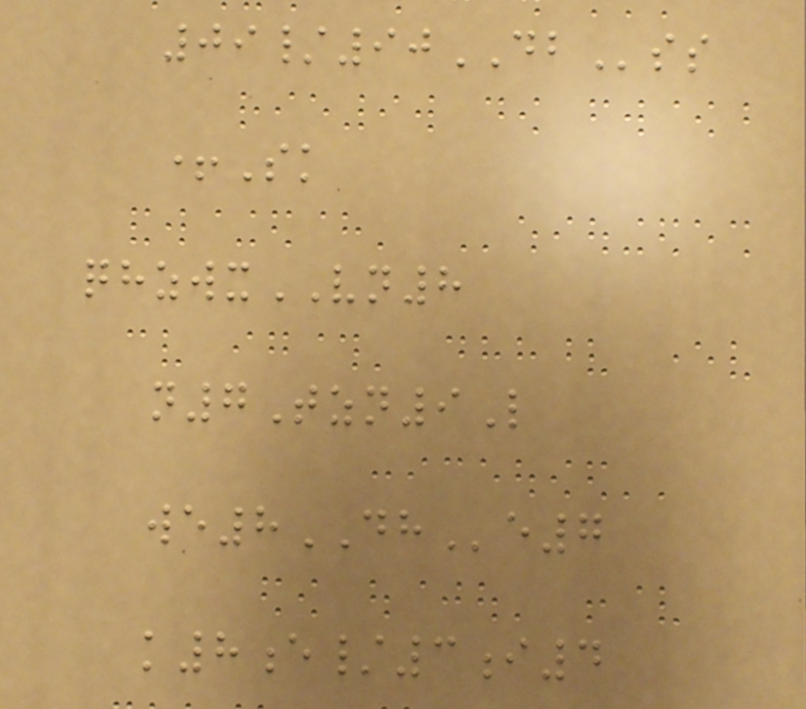09/90DBss
+Sk
qhzwxVN8
n7Tzn9L
we8DHe7
k8e/3i4
